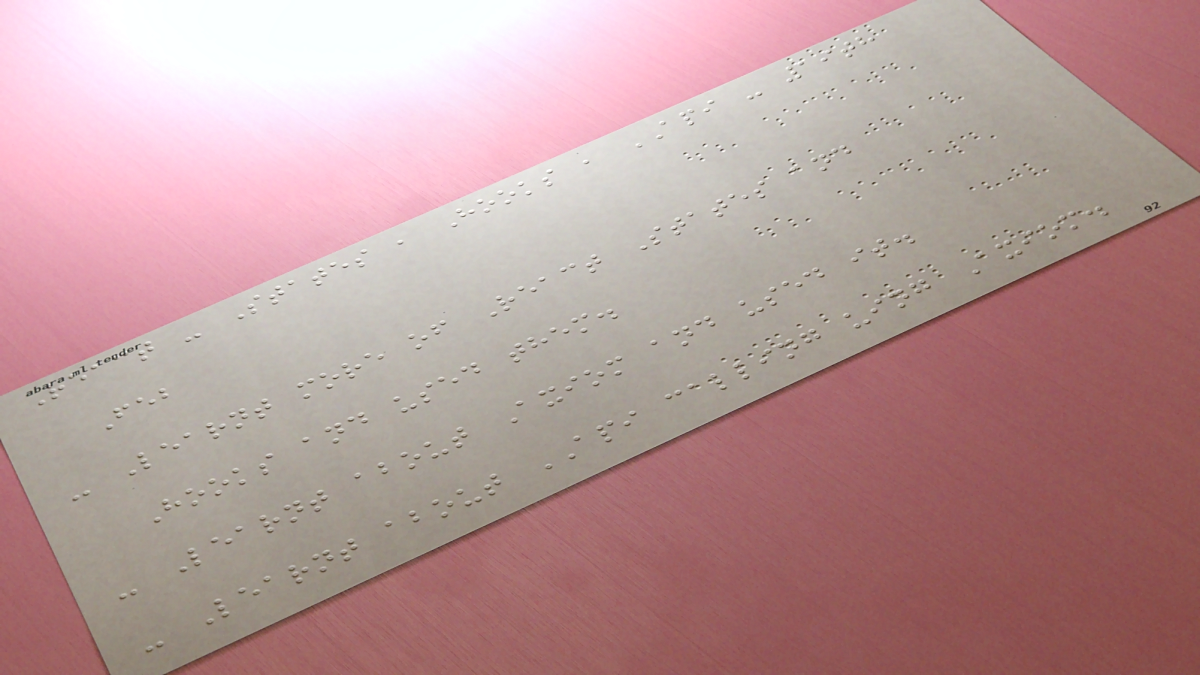React - States , Hooks , API - 19th
Feb
- Learnt more of React States and
Hooks and used them.
- Learnt about Axiom and used it.
- Learnt about API calling uing Axiom.
